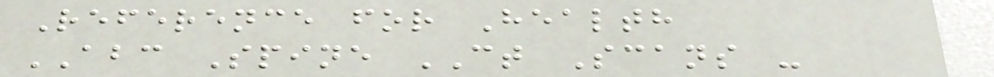Reference for Health
ABC Spine CT Scans -
